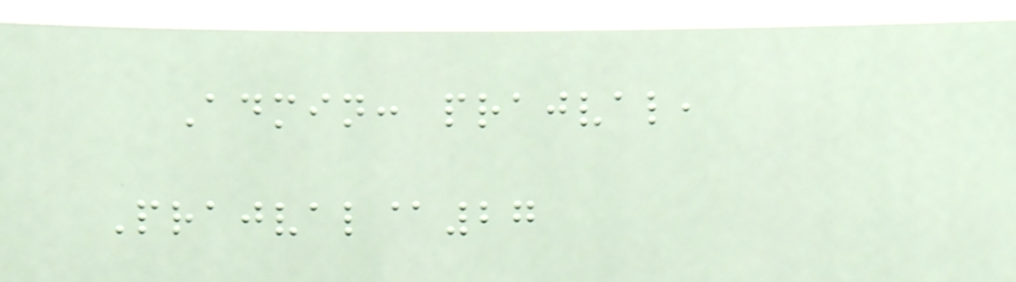Admin: prajval,
Prajval@27
